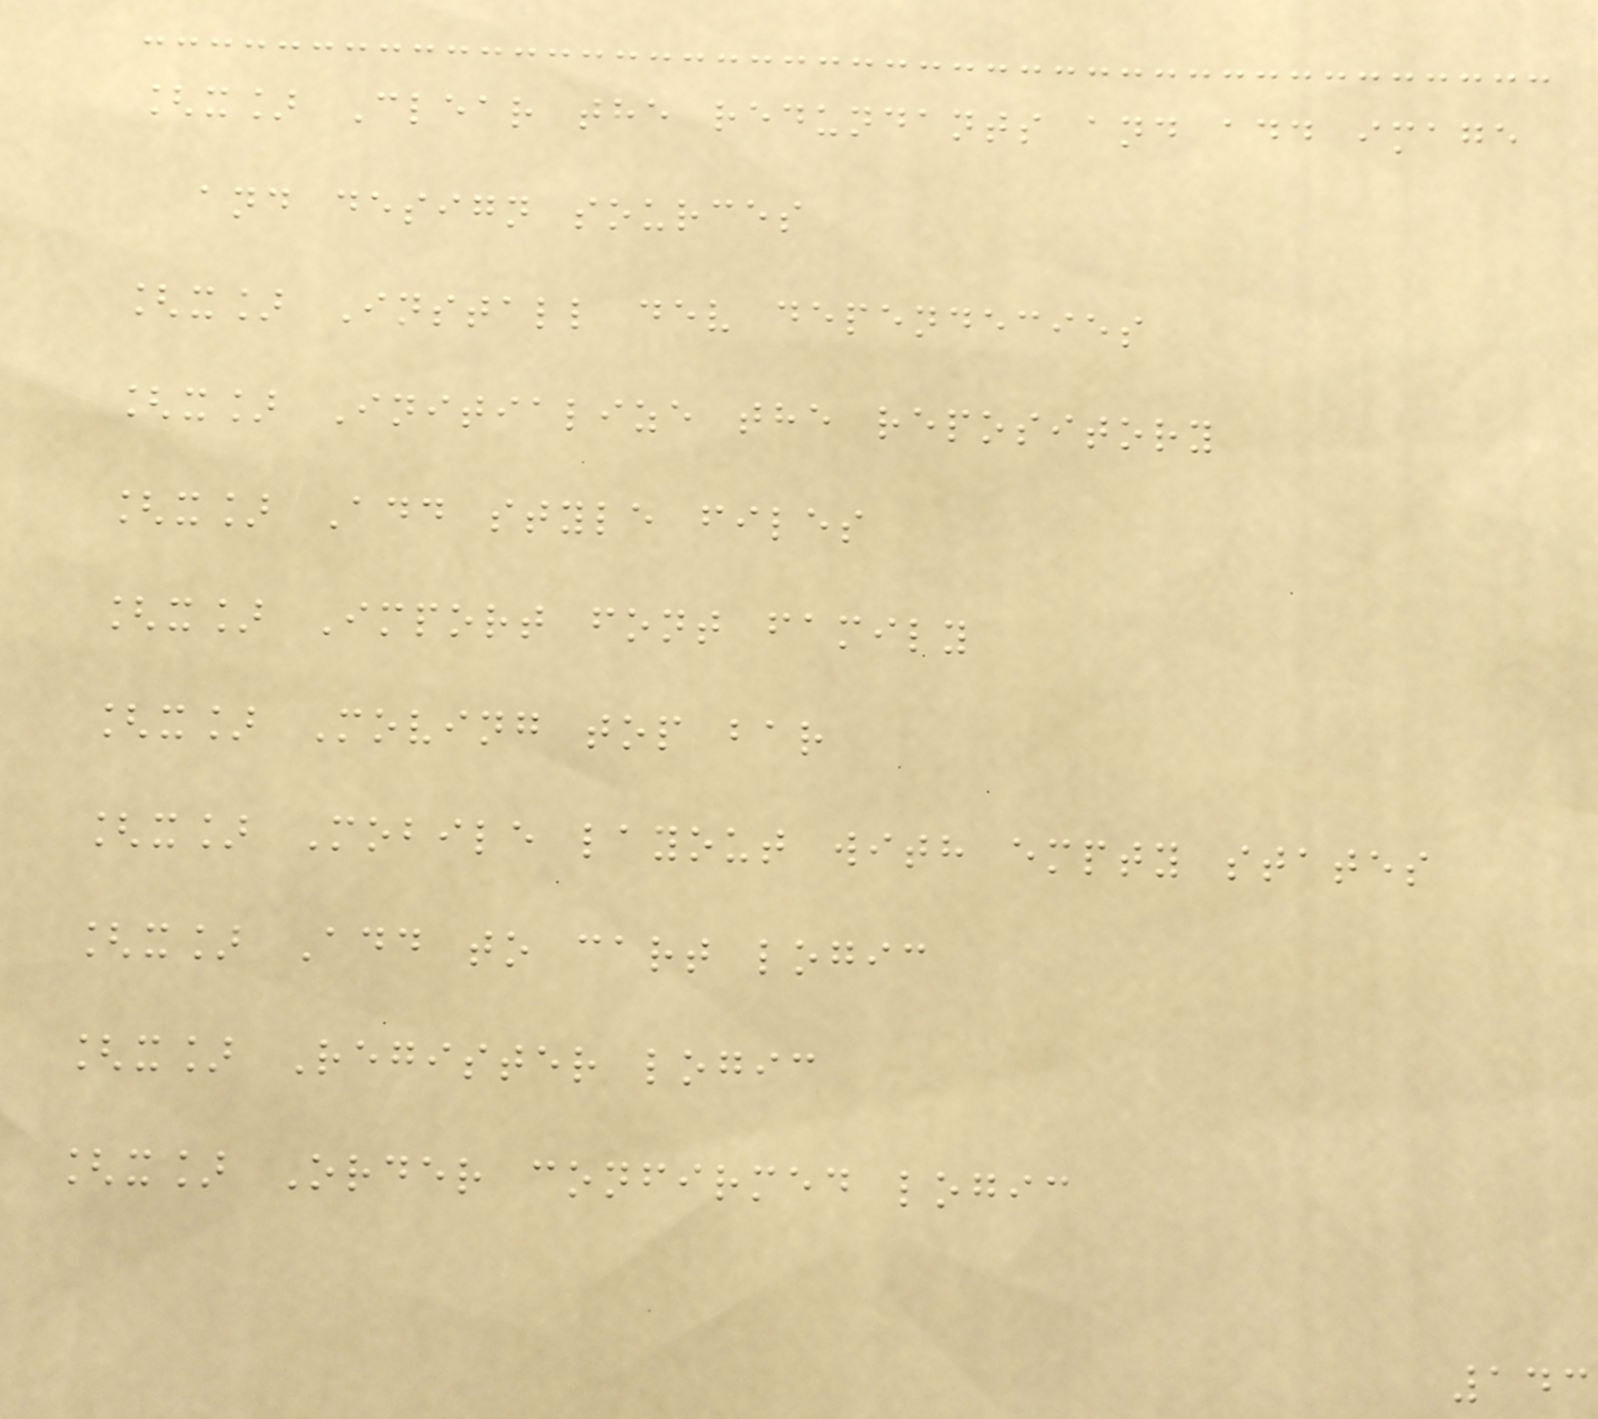[x] Clear the redundants and add image
and design sources
[x] Install dev dependecies
[x] Initialize the repository
[x] Add style files
[x] Import font family
[x] Moving top bar
[x] Mobile layout with empty states
[x] Add to cart logic
[x] Register logic
[x] Order confirmed logic
143
